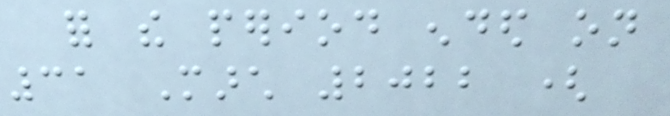for the period ended on
31 March 2022 (
